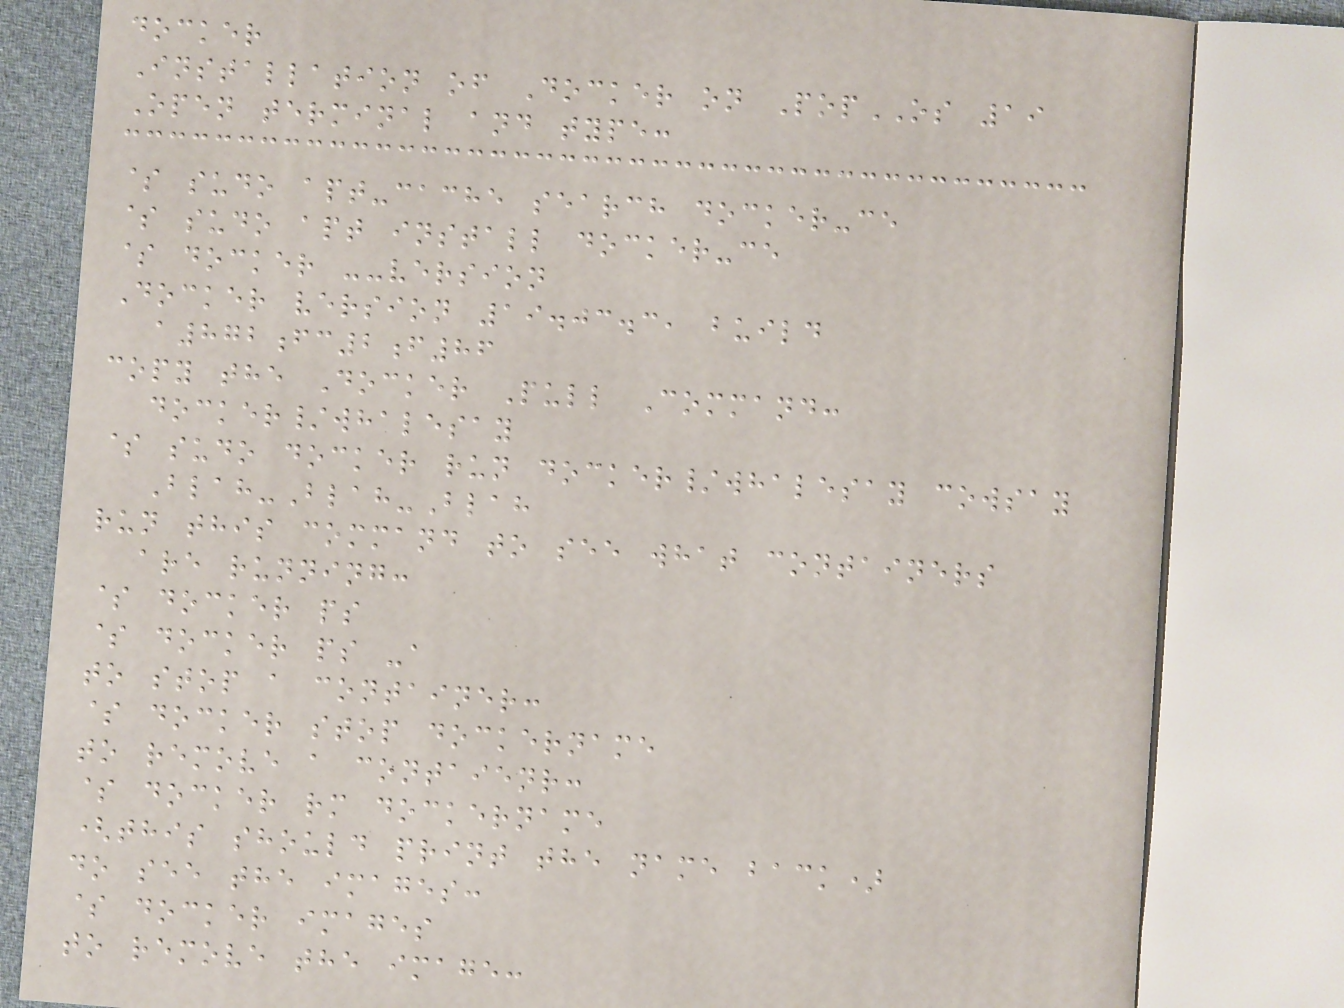docker
Installation of Docker on PopOS 19
Open terminal and type:
$ sudo apt-cache search docker-ce
$ sudo apt install docker-ce
$ docker --version
Docker version 19.03.3, build
a872fc2f86
copy the Docker Pull Command:
docker/whalesay
$ sudo docker run docker/whalesay cowsay
Blah-Blah-Blah
run this command to see what containers
are running:
$ docker ps
$ docker ps -a
to stop a container:
$ docker stop dockername
to remove a contaienr:
$ docker rm dockername
(this should print the name back)
do see the images:
$ docker images
to remove the image:
